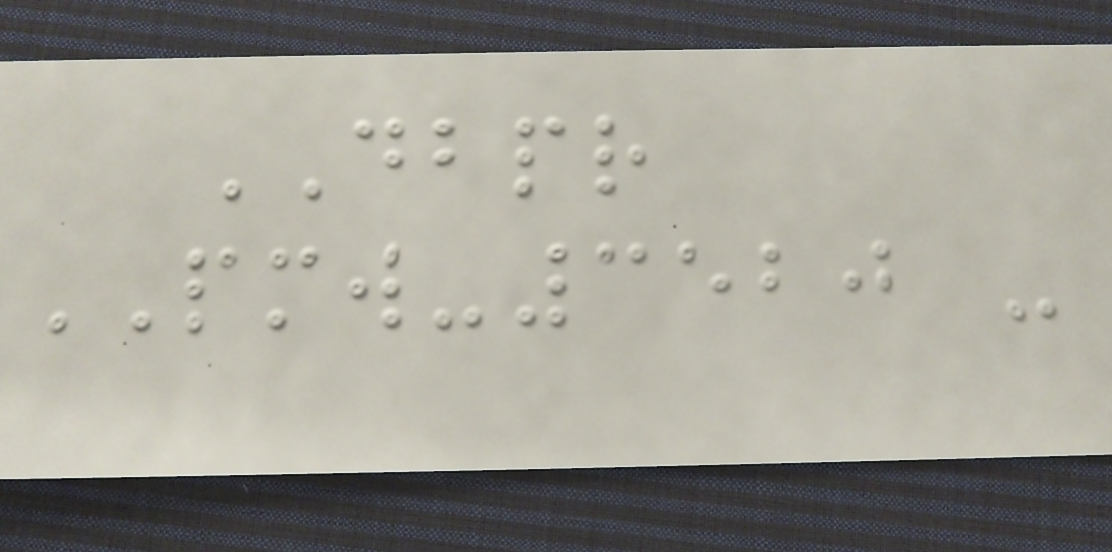DBPR
PMW-3520 -
